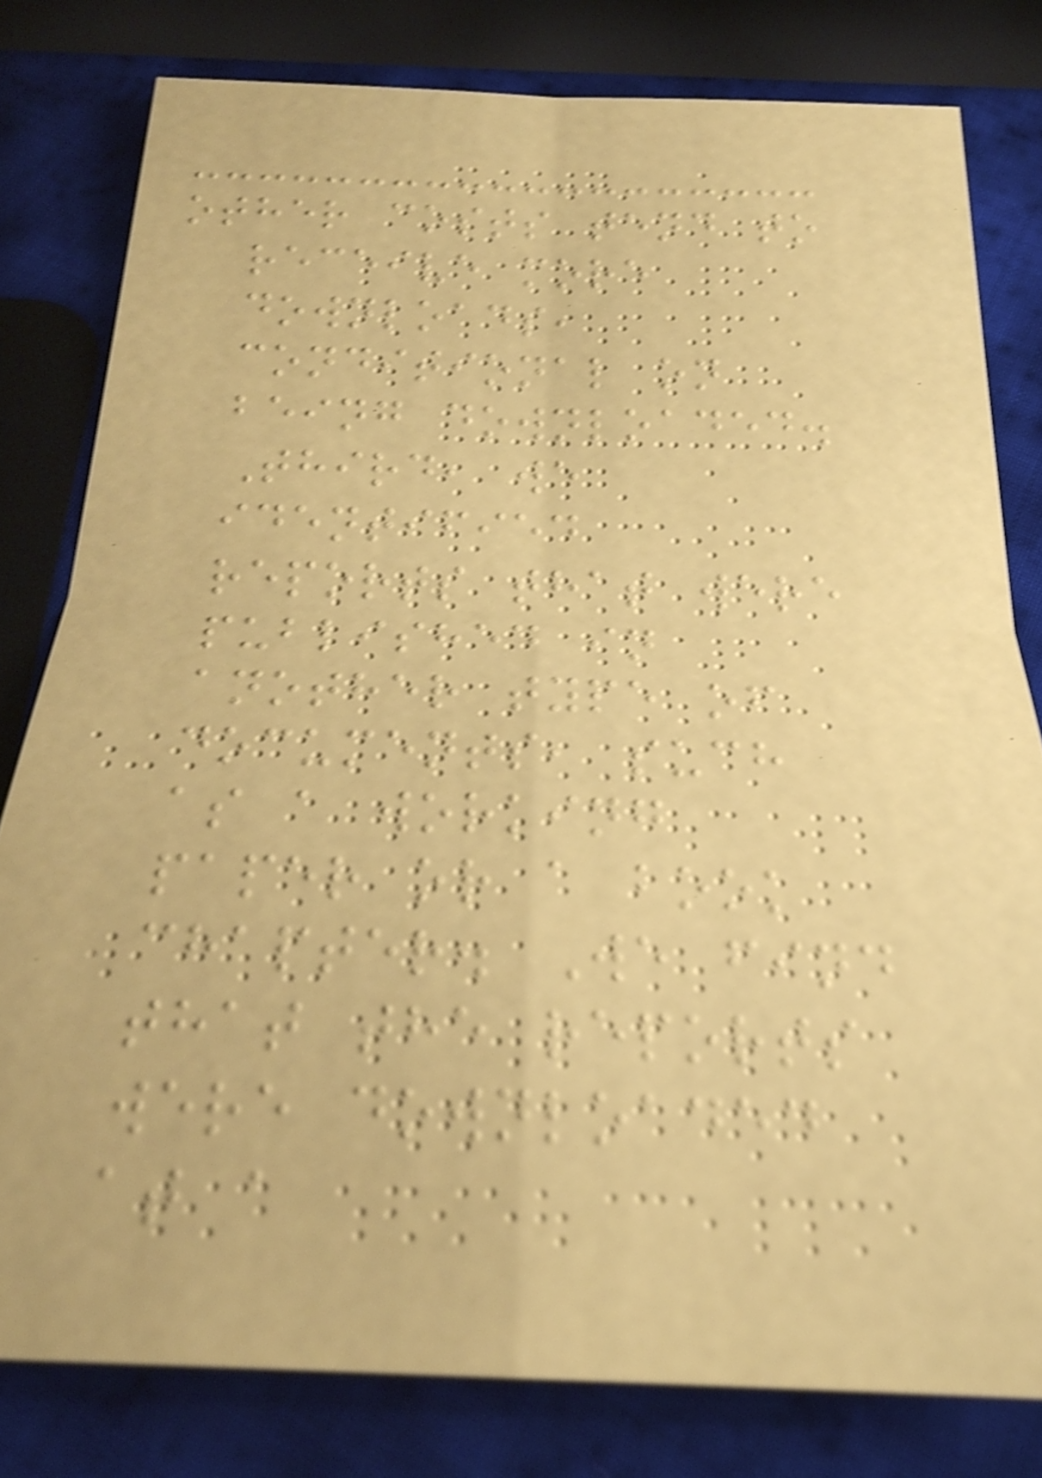other costs tend to
receive more
downloads,
conditional on
being downloaded.
Third, we
identified
reports that were
published in
another type of
documents, such
as a working
paper or a book
chapter. We find
that the reports
were downloaded
at a
